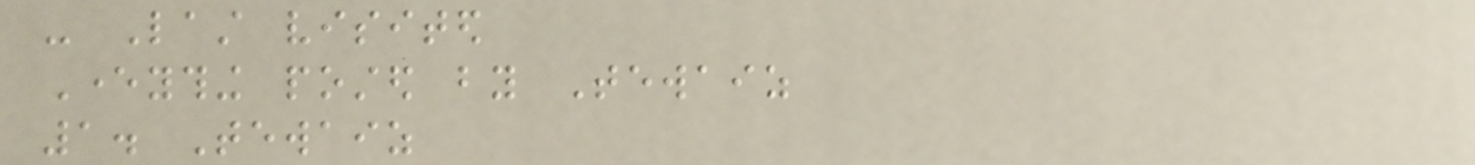- Last visited
Everything posted by Tewaiz
1. Tewaiz
